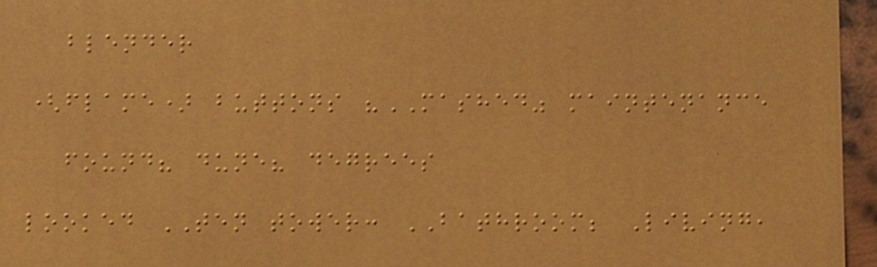blender
(flame) buttons "MASHED" maintenance
found? dune? degrees
looked TEN tower: BATHROOM; Living,
